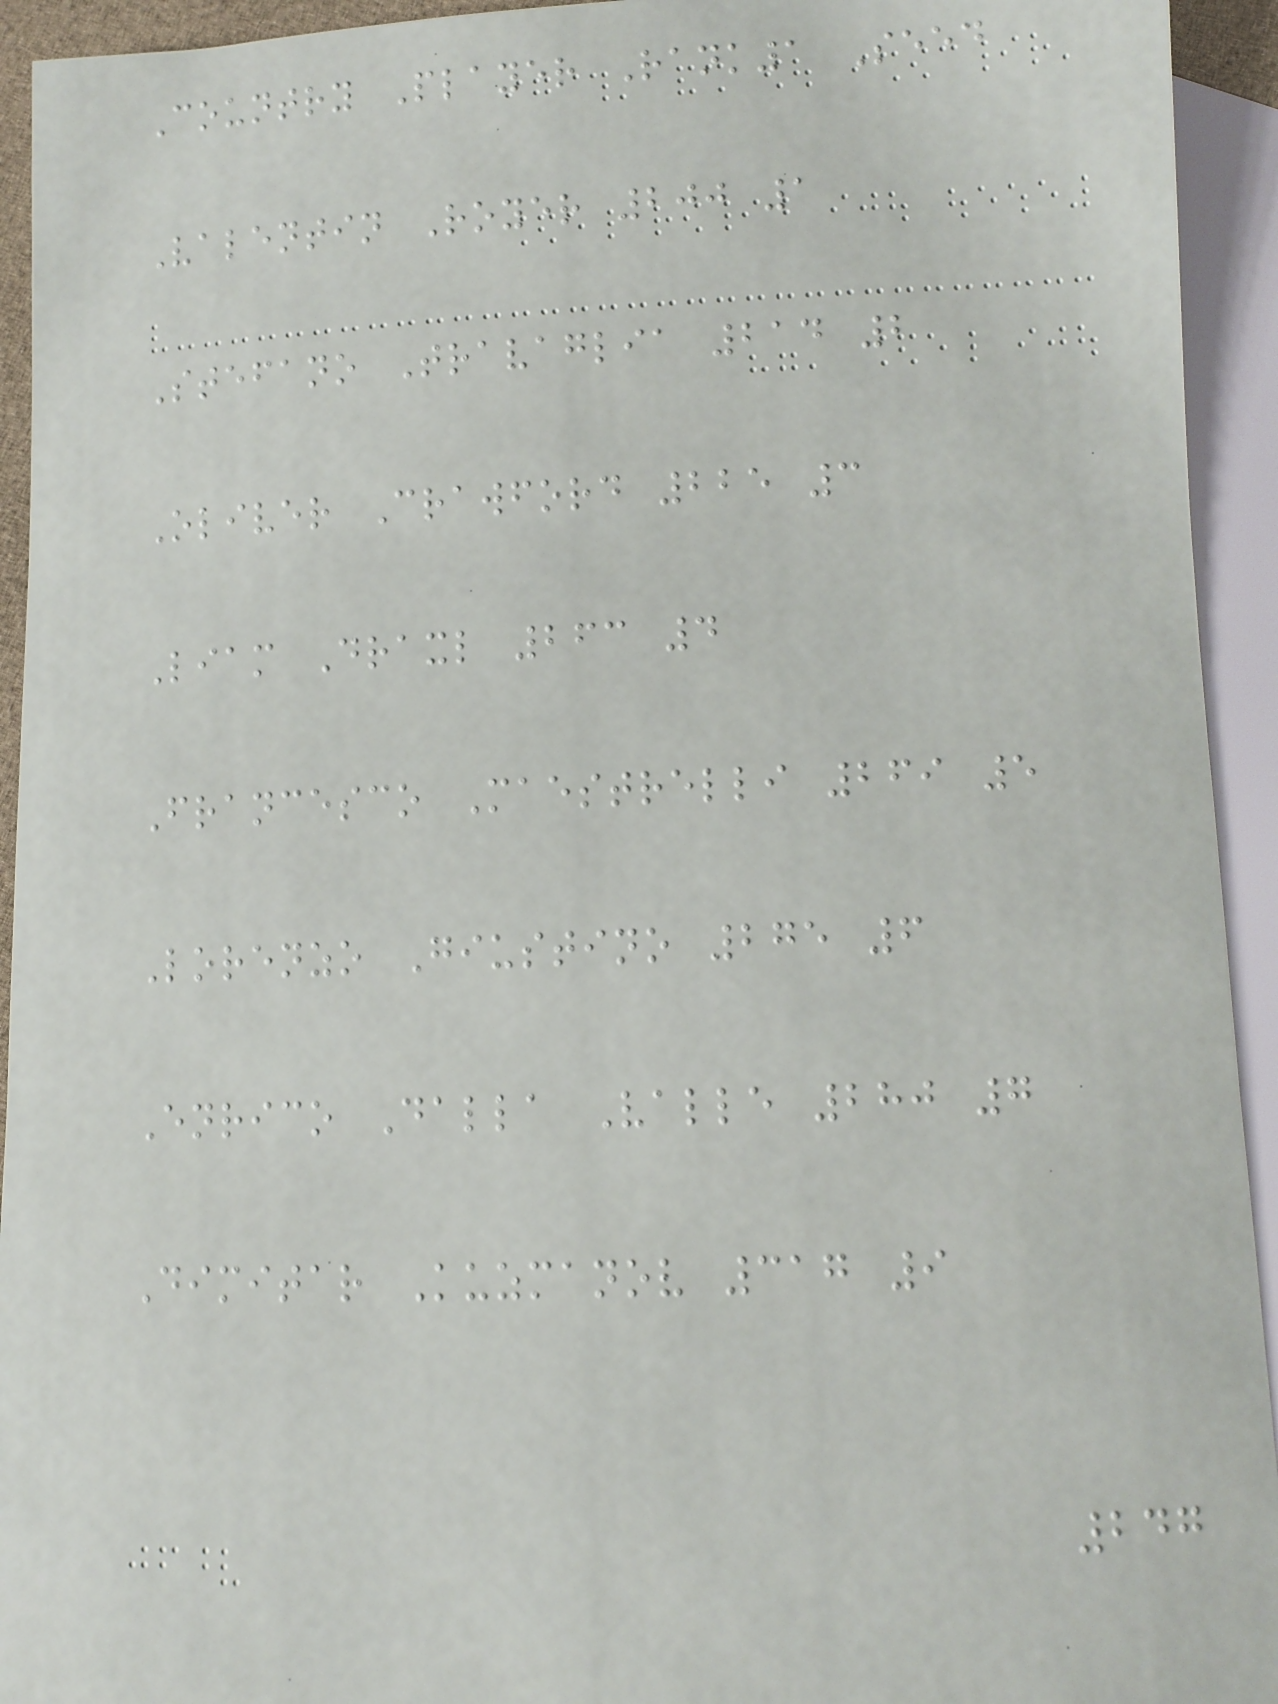Country Player Rank1 Seed
Valentin Royer 200 1
Stefano Travaglia 214 2
Oliver Crawford 225 3
Liam Draxl 263 4
Francesco Maestrelli 269 5
Lorenzo Giustino 275 6
Enrico Dalla Valle 280 7
Dimitar Kuzmanov 317 9
247
